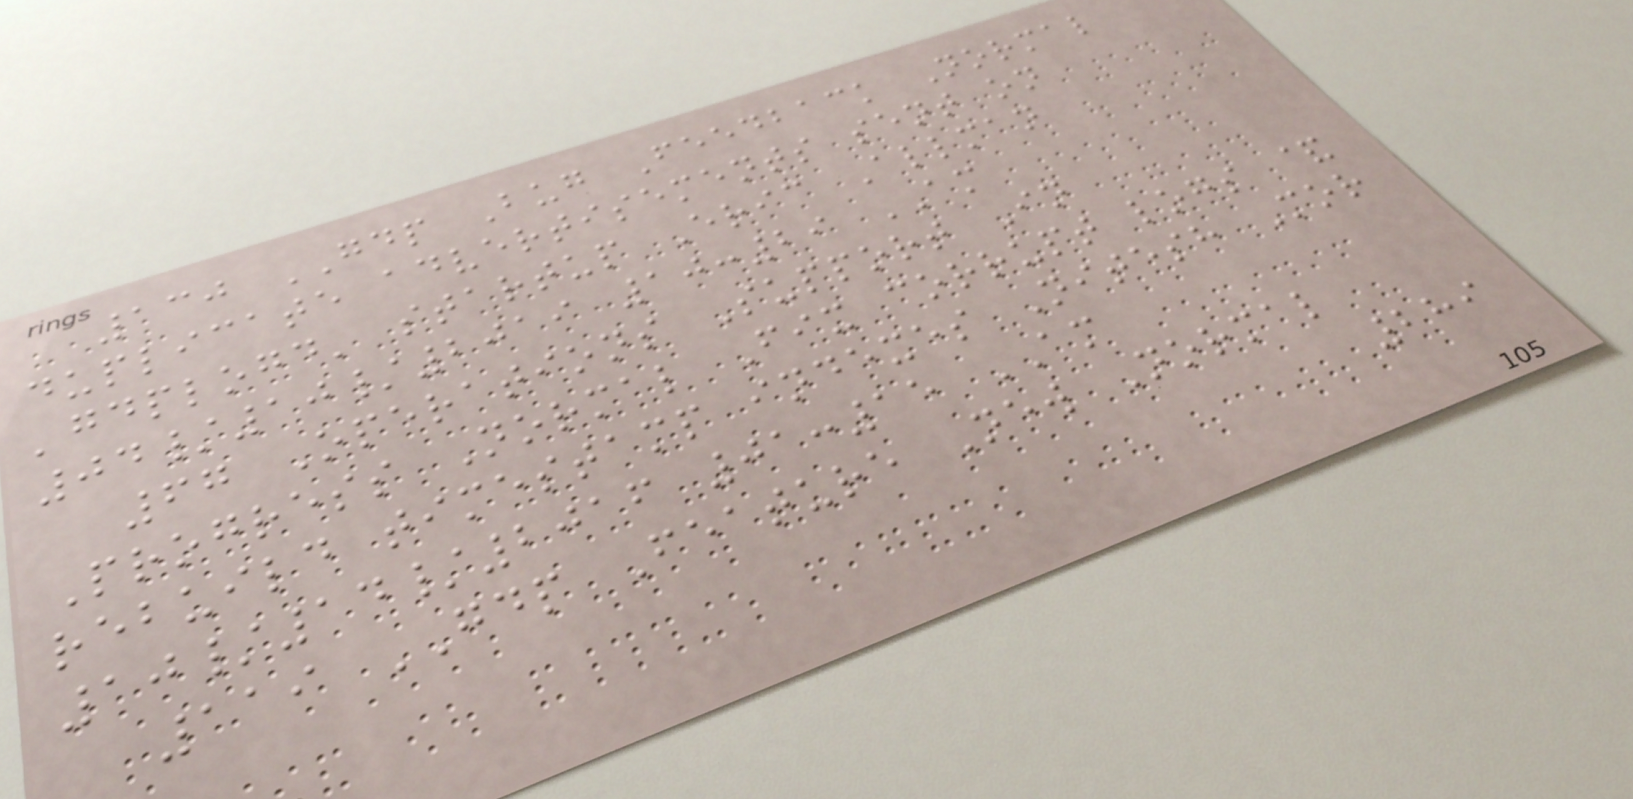130 GDP Bug Feedback Normal
duplicate advertisements sent on
'gdplogd' startup Eric Allman
04/10/2019 10:29 AM
67 Operations Support In
Progress Normal Fix corrupt logs &
rebuild timestamp indexes Nitesh Mor
10/14/2016 01:15 AM
119 GDP Feature New Normal
289
